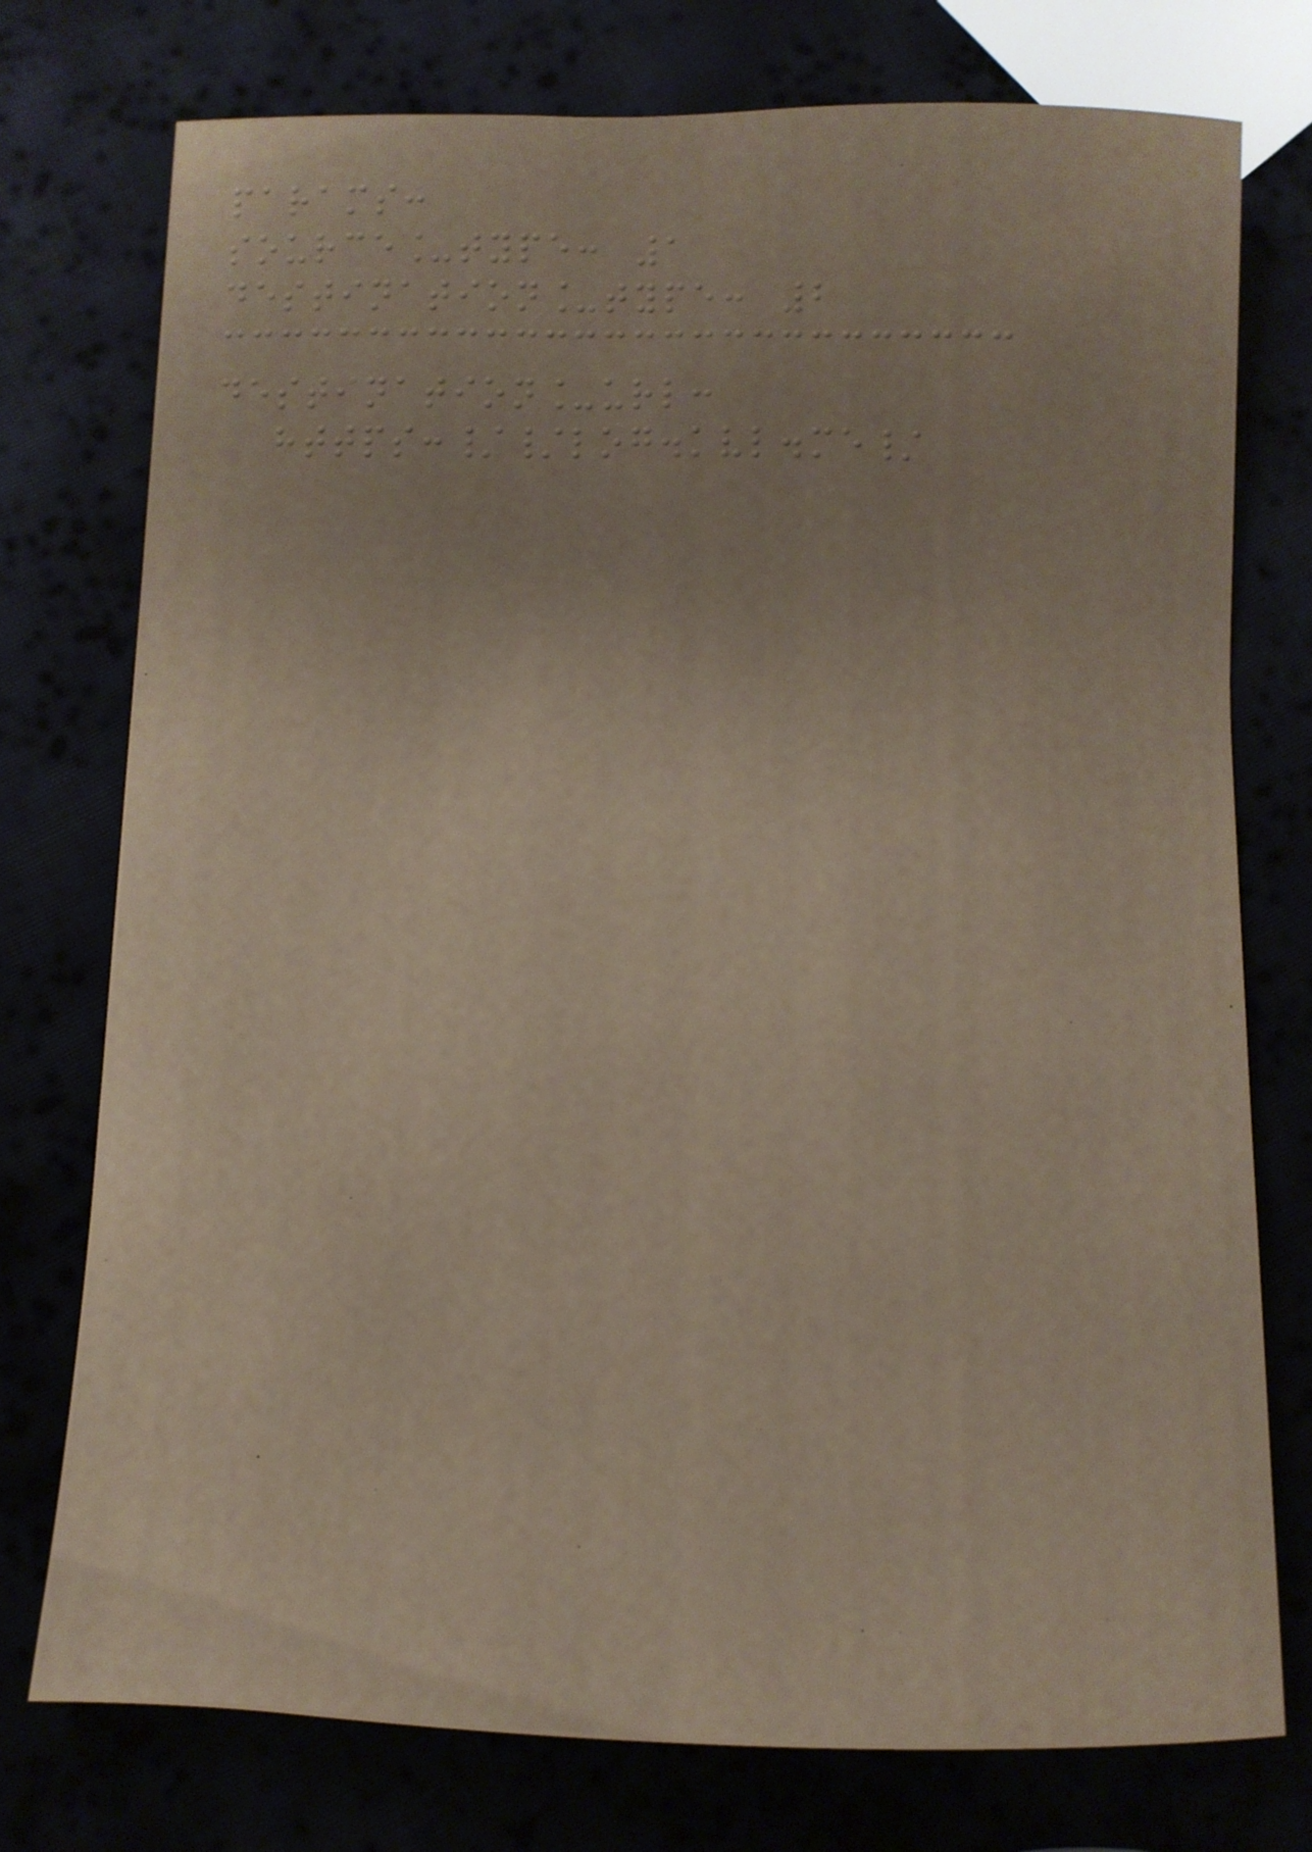params:
source_type: 1
destination_type: 2
destination_url:
https://log.kvl.me/
